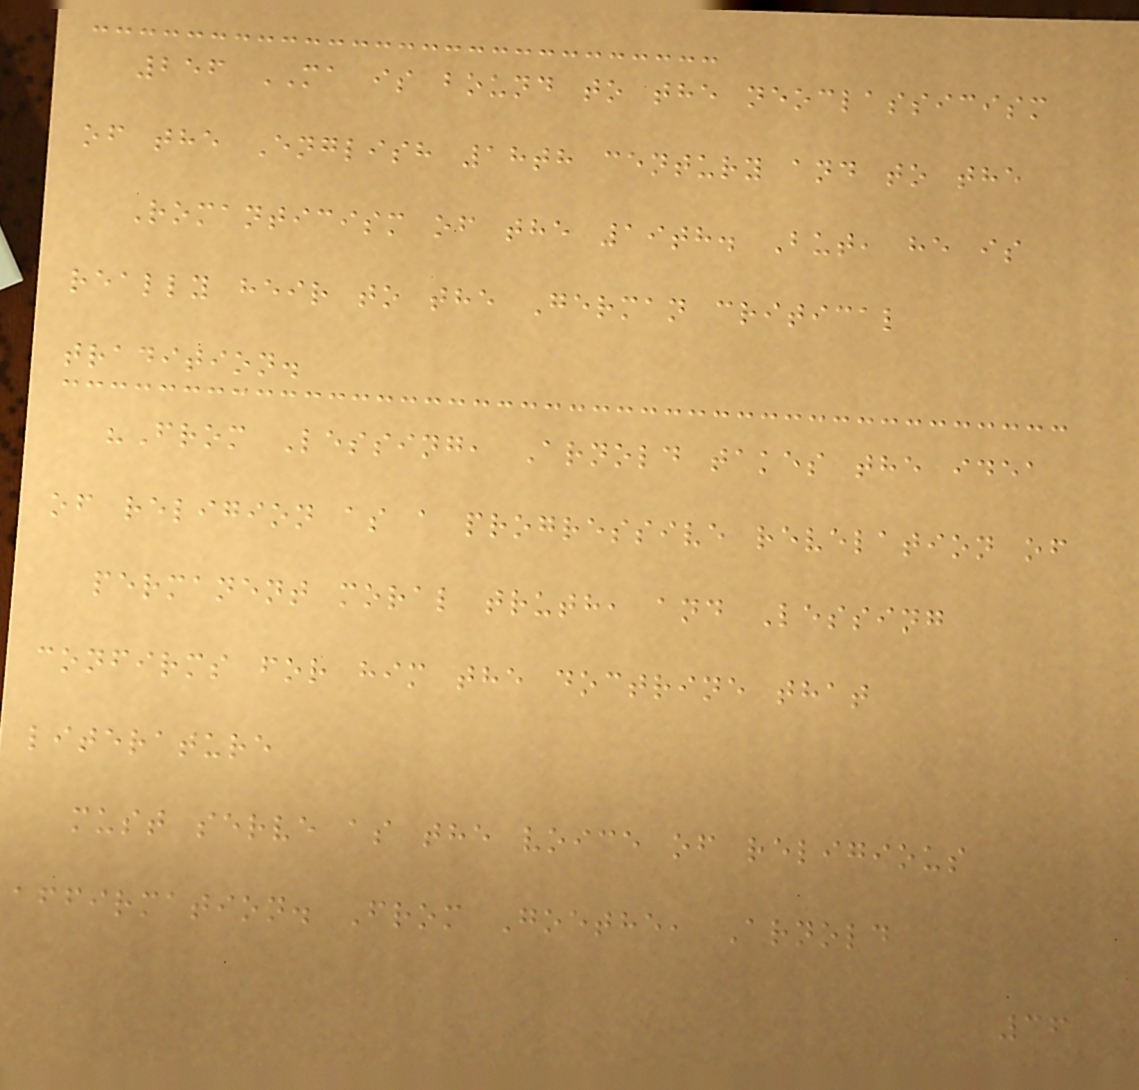256 MA is bound to the neoclassicism
of the English 18th century and to the
Romanticism of the 19th. But, he is
really heir to the German critical
tradition.
"From Lessing, Arnold takes the idea
of religion as a progressive revelation of
permanent moral truth, and Lessing
confirms for him the doctrine that
literature
must serve as the voice of religious
affirmation. From Goethe, Arnold
36
